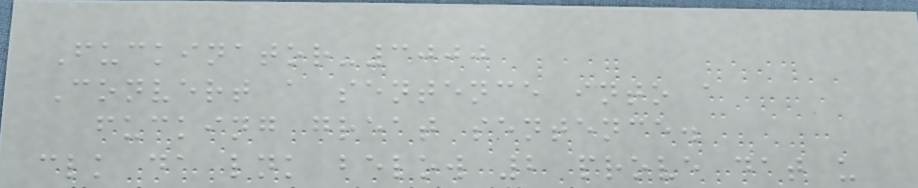Fuckinator-3000
Convert a sentence into a
fucking great sentence.
clk da lnk below 2 prove dat u
